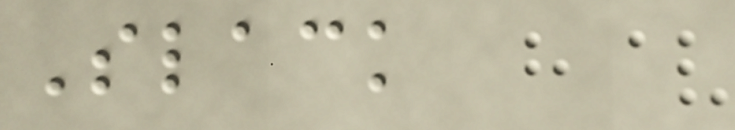Slack
